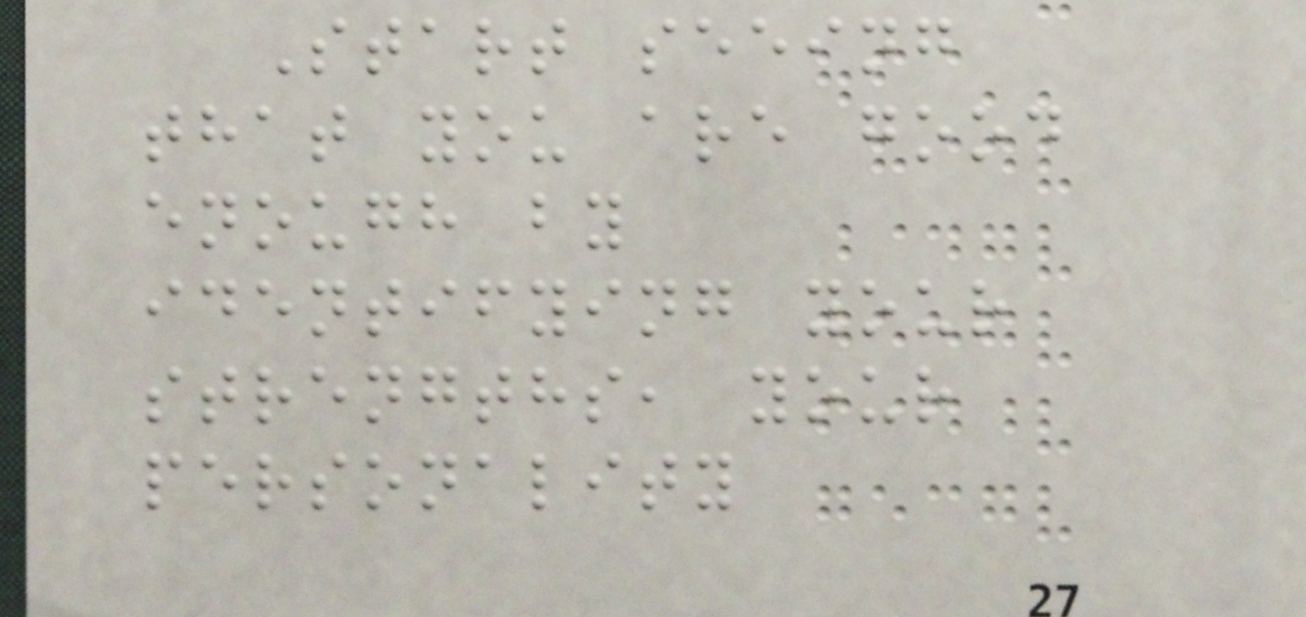Start seeing
that you are good
enough by
identifying your
strengths, your
personality
